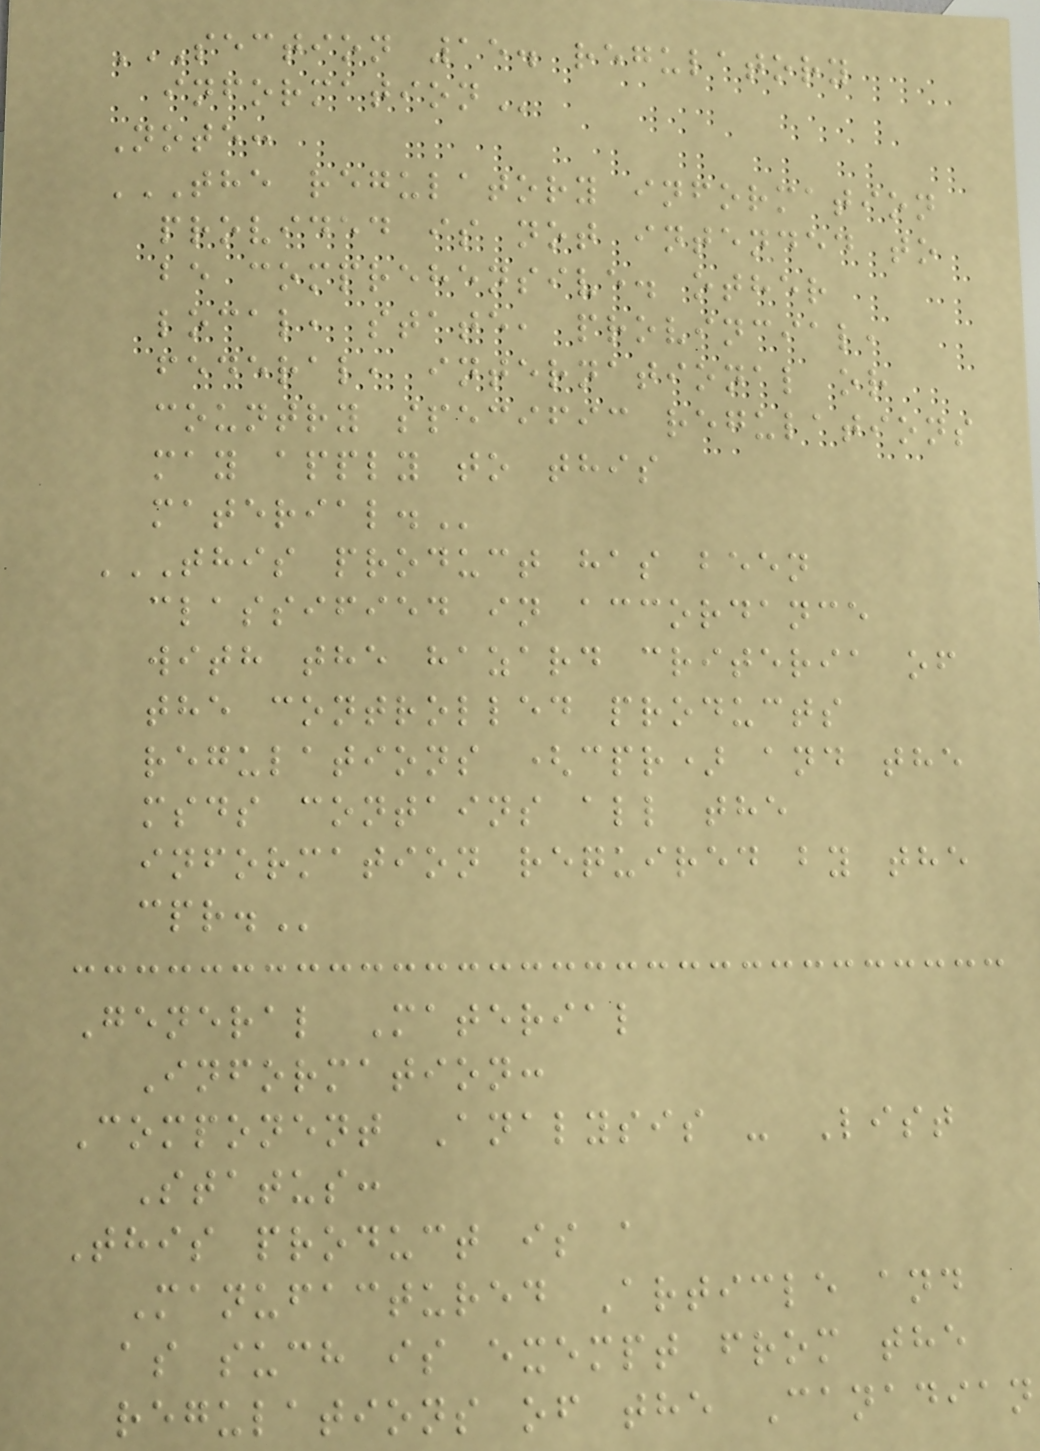SECTION 15. REGULATORY
INFORMATION
Note:
THE REGULATORY INFORMATION
PROVIDED IS NOT INTENDED TO
BE COMPREHENSIVE. OTHER
LOCAL, STATE, PROVINCIAL,
FEDERAL, INTERNATIONAL OR
COUNTRY SPECIFIC REGULATIONS
MAY APPLY TO THIS
MATERIAL.
THIS PRODUCT HAS BEEN
CLASSIFIED IN ACCORDANCE
WITH THE HAZARD CRITERIA OF
THE CONTROLLED PRODUCTS
REGULATIONS (CPR) AND THE
MSDS CONTAINS ALL THE
INFORMATION REQUIRED BY THE
CPR.
General Material
Information:
Component Analysis - List
Status:
This product is a
Manufactured Article and
as such is exempt from the
regulations of the Canadian
